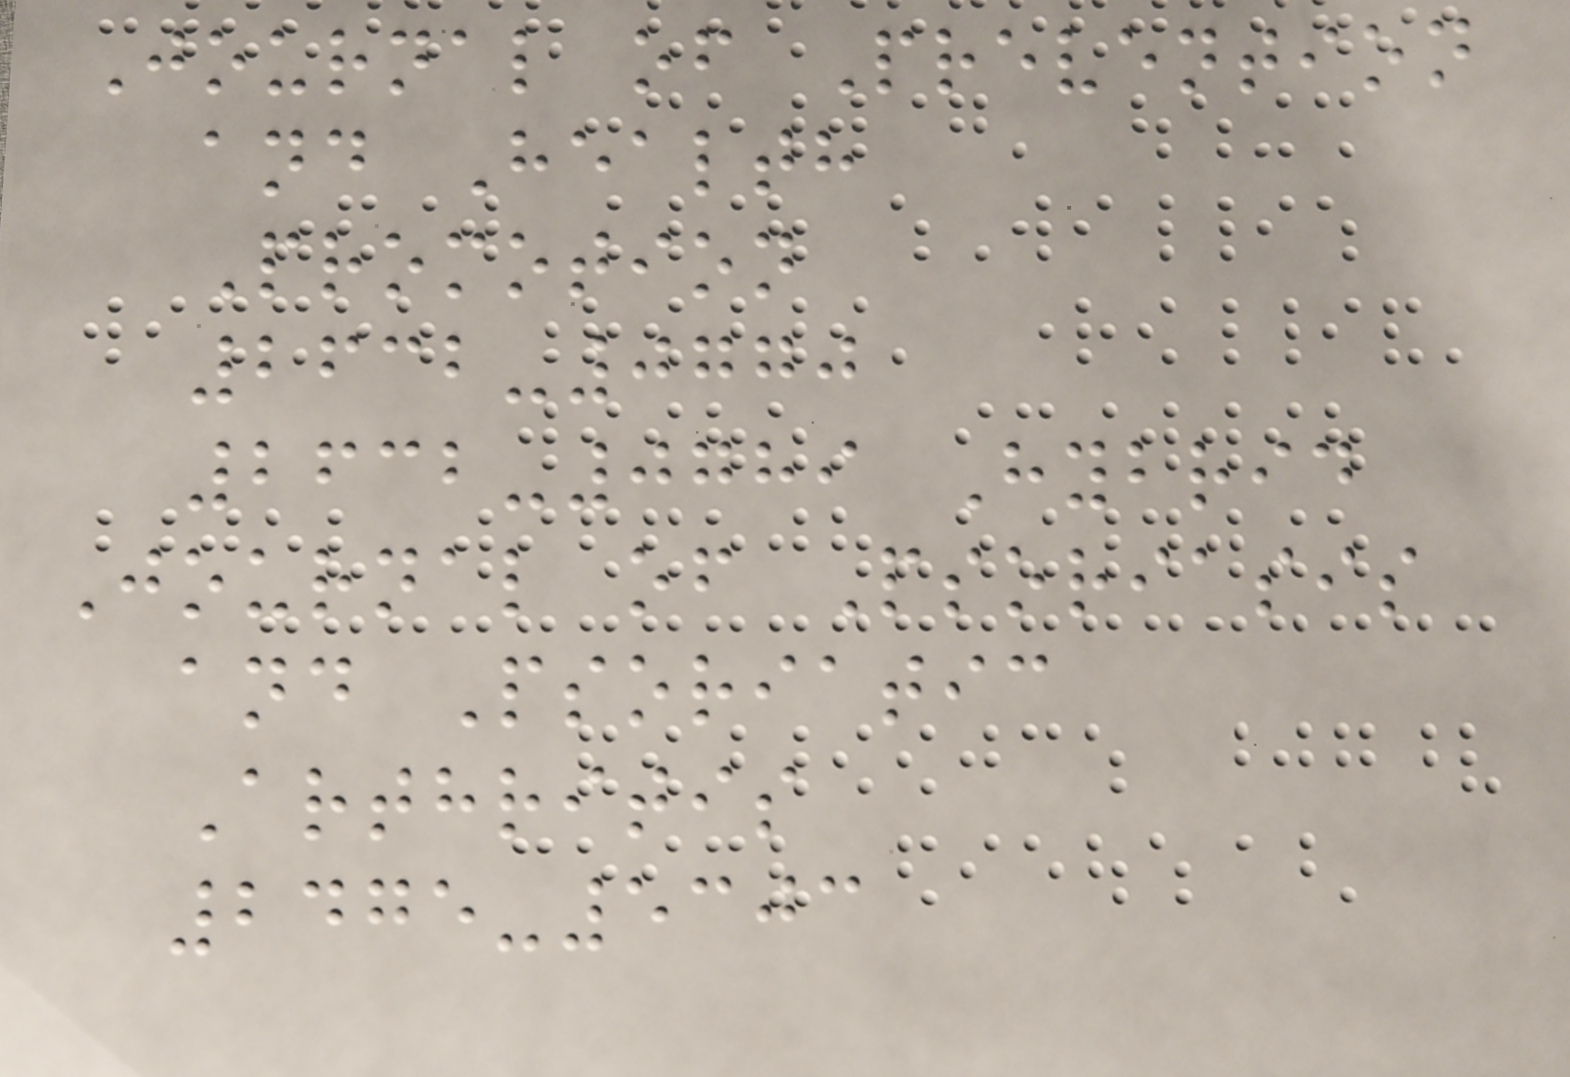Journal of Prevention
and Health
Promotion
2632-0770
2632-0789 Hybrid
Journal of Psoriasis
and Psoriatic
Arthritis
2475-5303
